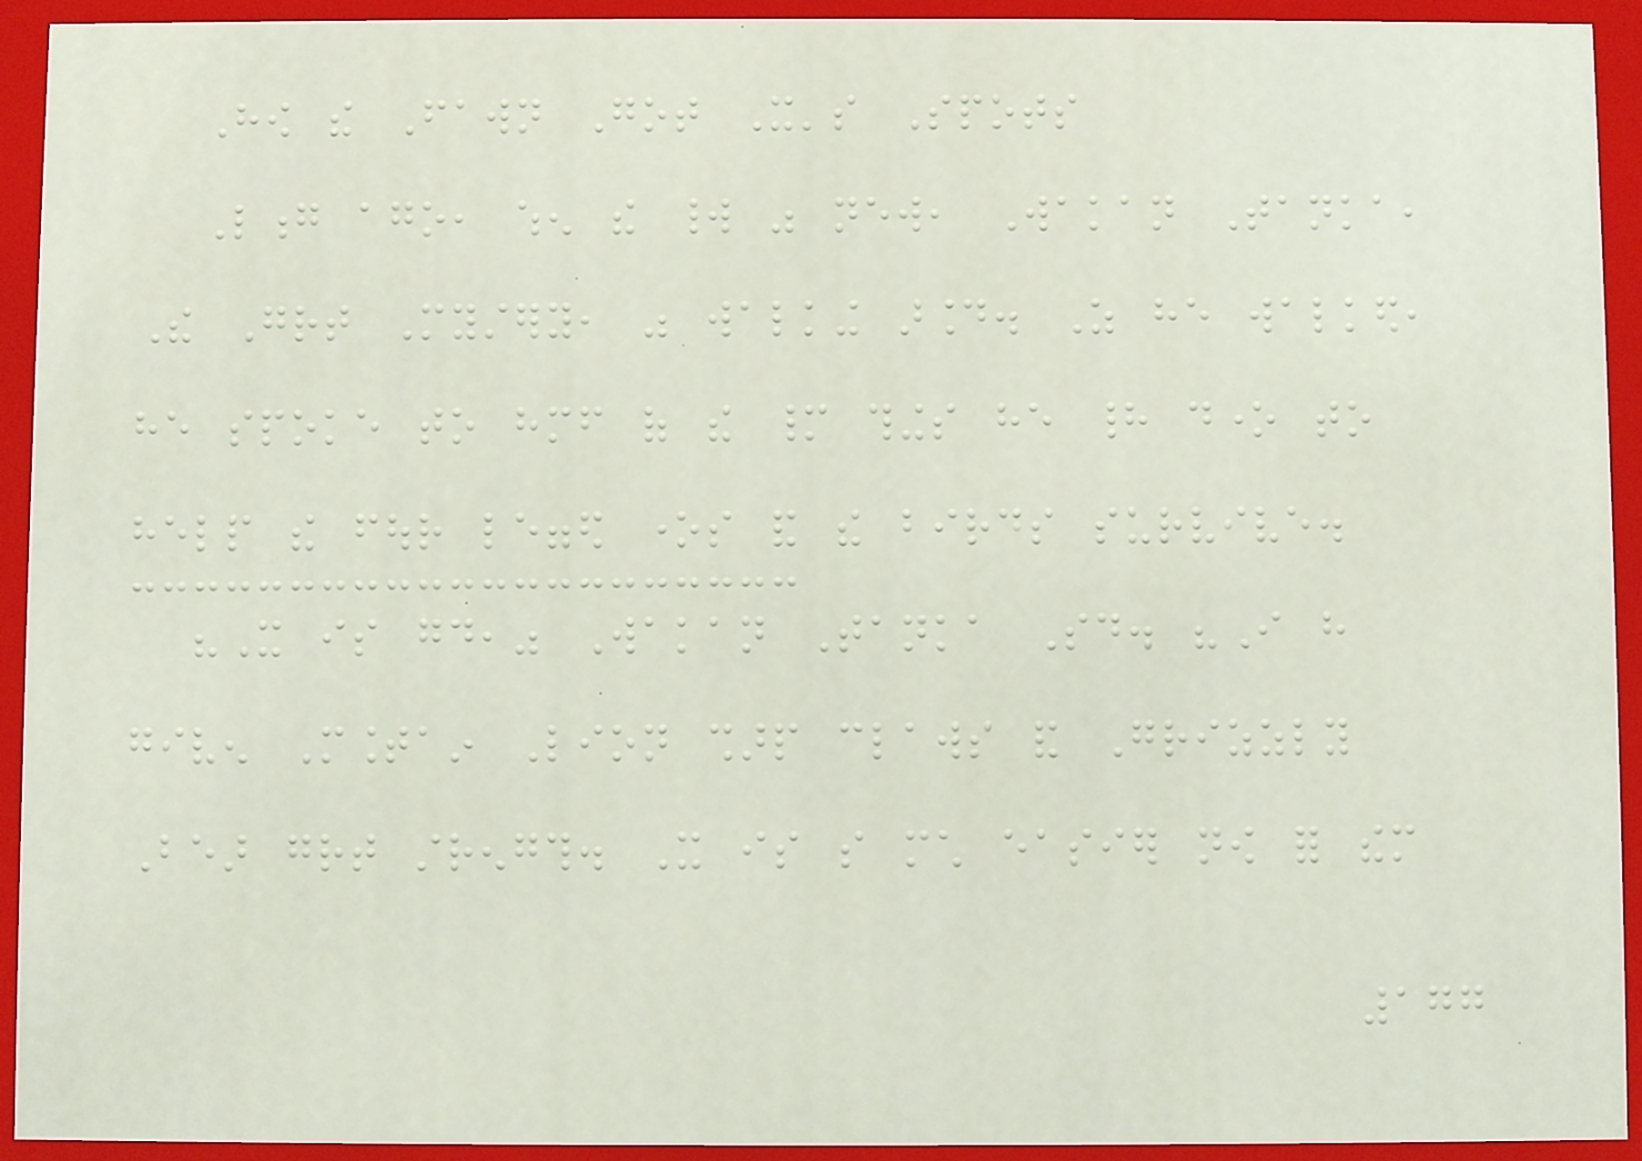How the Fawn Got It's Spots
Long ago, when the world was new, Wakan Tanka,
The Great Mystery, was walking around. As he walked,
he spoke to himself of the many things he had done to
help the four legged ones and the birds survive.
"It is good," Wakan Tanka Said. "I have
given Mountain Lion sharp claws and Grizzly
Bear great strength. It is so much easier now for them
177
